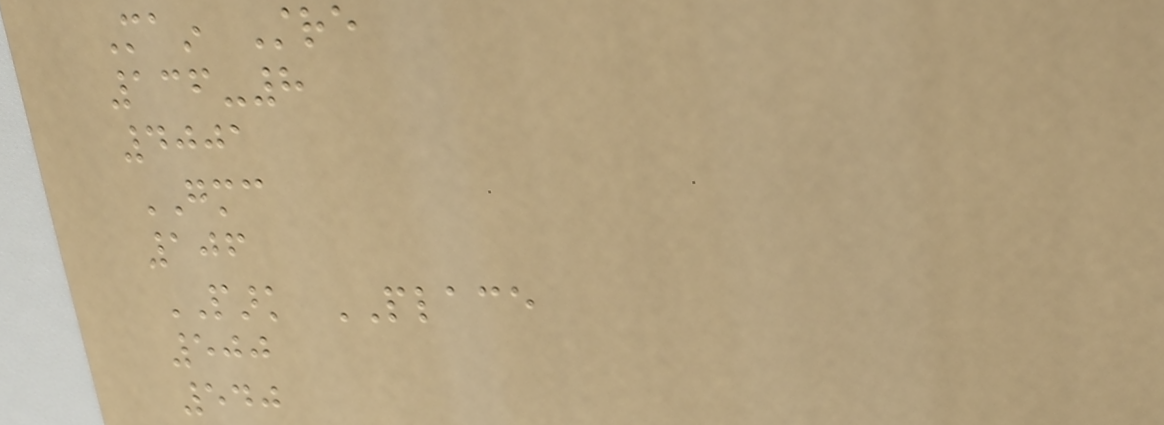Main Stre
136-8
4001
GMC
106
PARK PLACE
500
540
